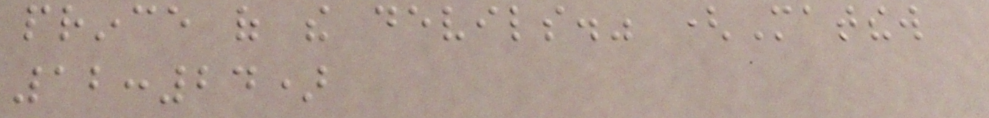prince of the devils." (Matthew
12:24)
